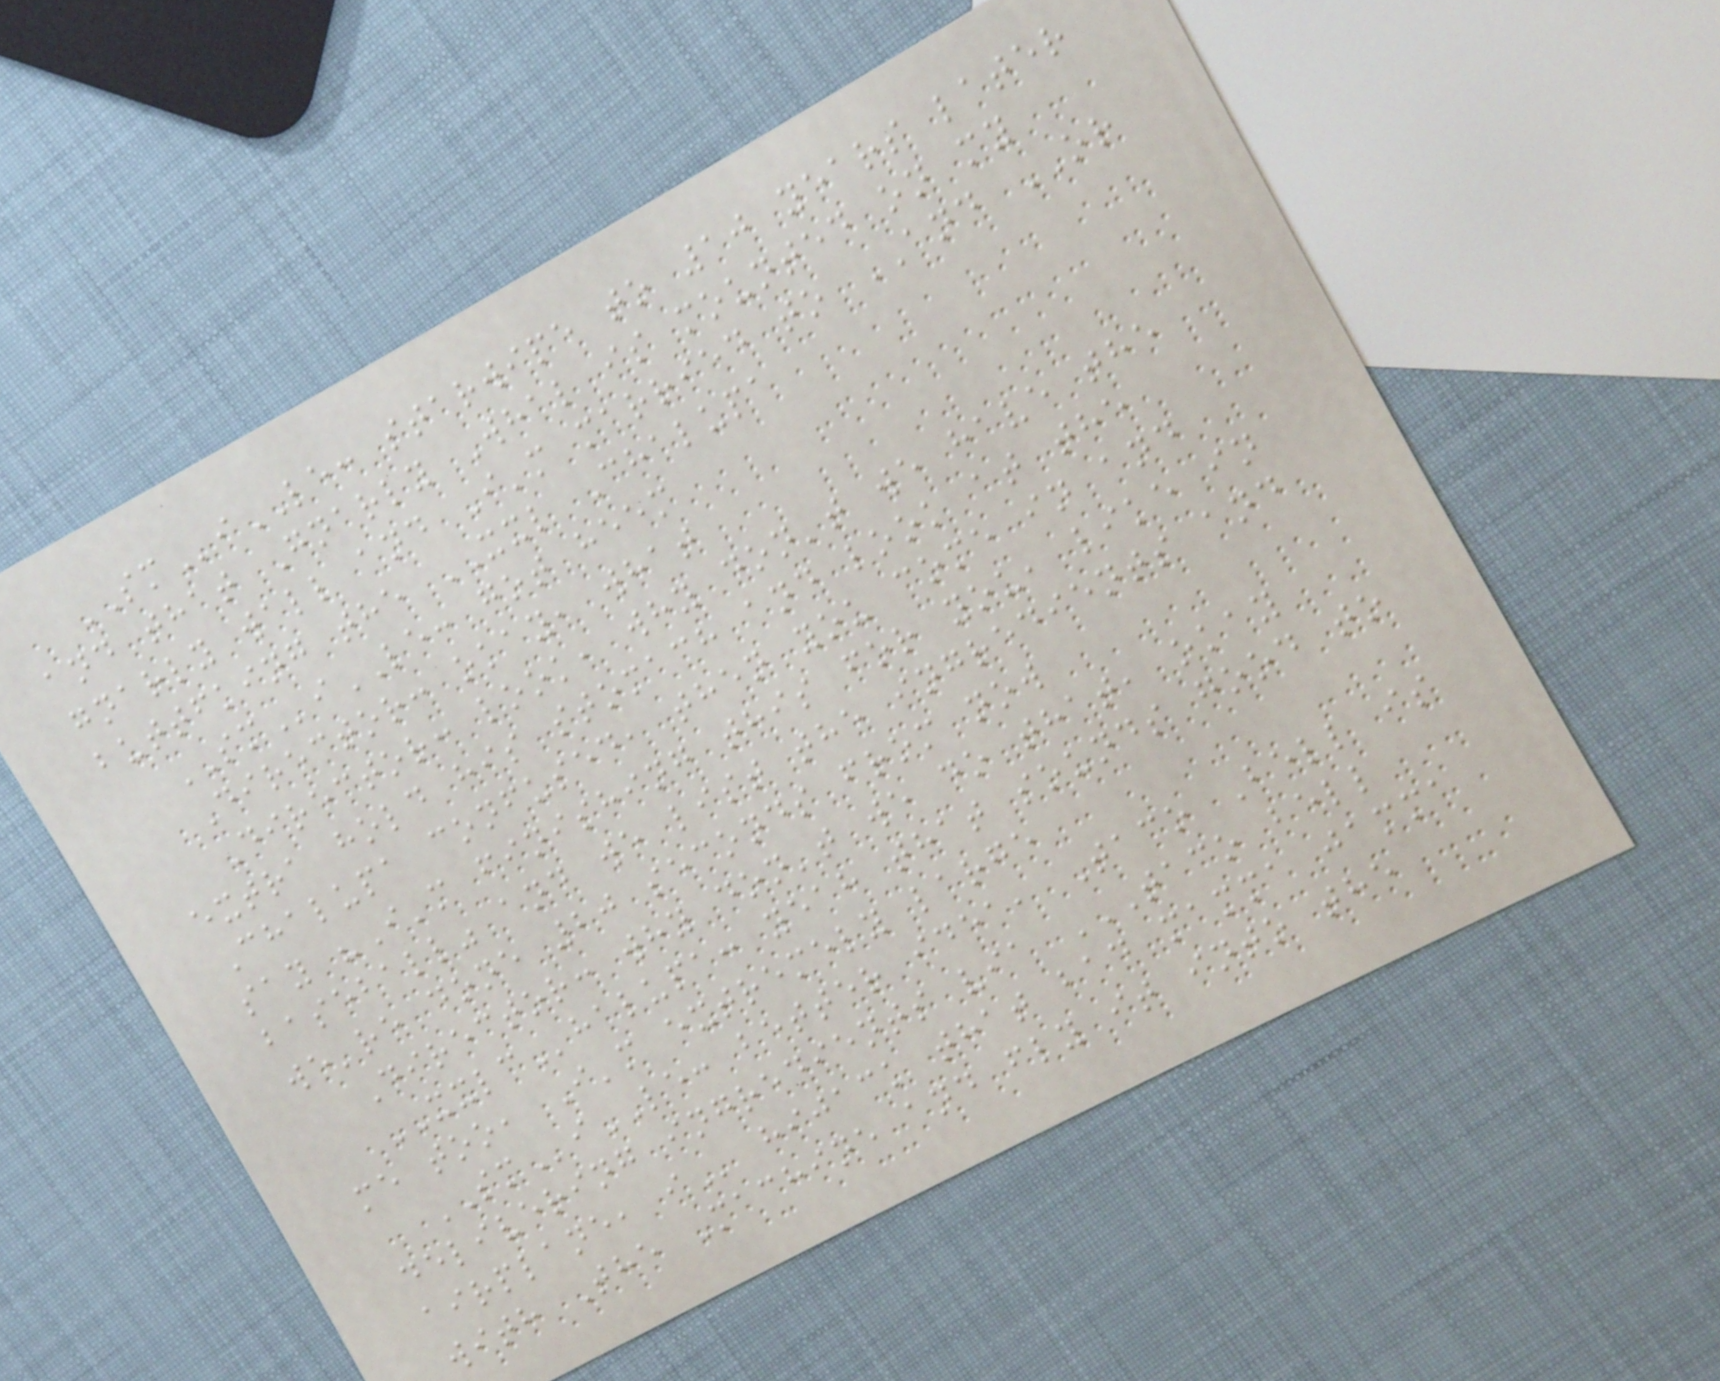SMiLE: starwipe to 10 years later
and that Gnarly Whal is mounted on my
gnarly wall and I'm married to AND OR
buttfking the XXL Chalupa
SMiLE: got heem
Director: okay, what
Director: look, why don't we have the
extra hold his stomach and look at the
Chalupa confused, then you come in and
say "I'm finishing this for you, like in
baseball" and we list the ingredients and
we're done 20 seconds from now
Director: why don't we do that, okay
XXLChalupa: yeah that sounds good to
me too, I'm extremely large
SMiLE: better idea, Taco Bell is
delivering ingredients via TACO BELL
AIRPLANE, I hijack that bad mamma jamma
with The Machine and fly it into the
